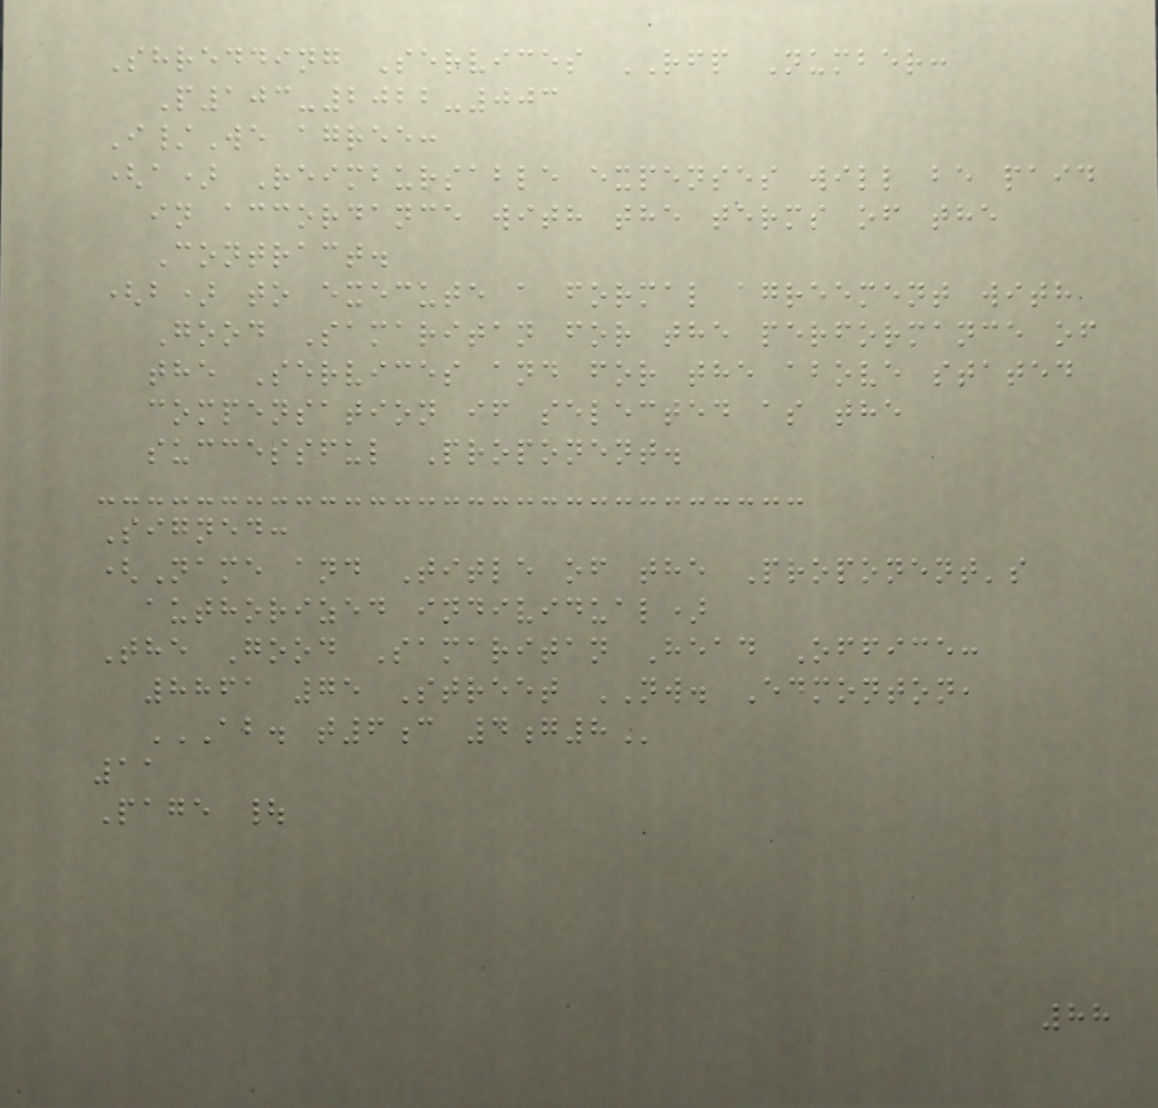Shredding Services RFP Number:
P103-2022-003
I/We agree:
(a) Reimbursable expenses will be paid
in accordance with the terms of the
Contract.
(b) to execute a formal agreement with
Good Samaritan for the performance of
the Services and for the above stated
compensation if selected as the
successful Proponent.
Signed:
(Name and Title of the Proponent's
authorized individual)
The Good Samaritan Head Office:
8861 75 Street NW. Edmonton,
AB. T6C 4G8
11
Page |
88
